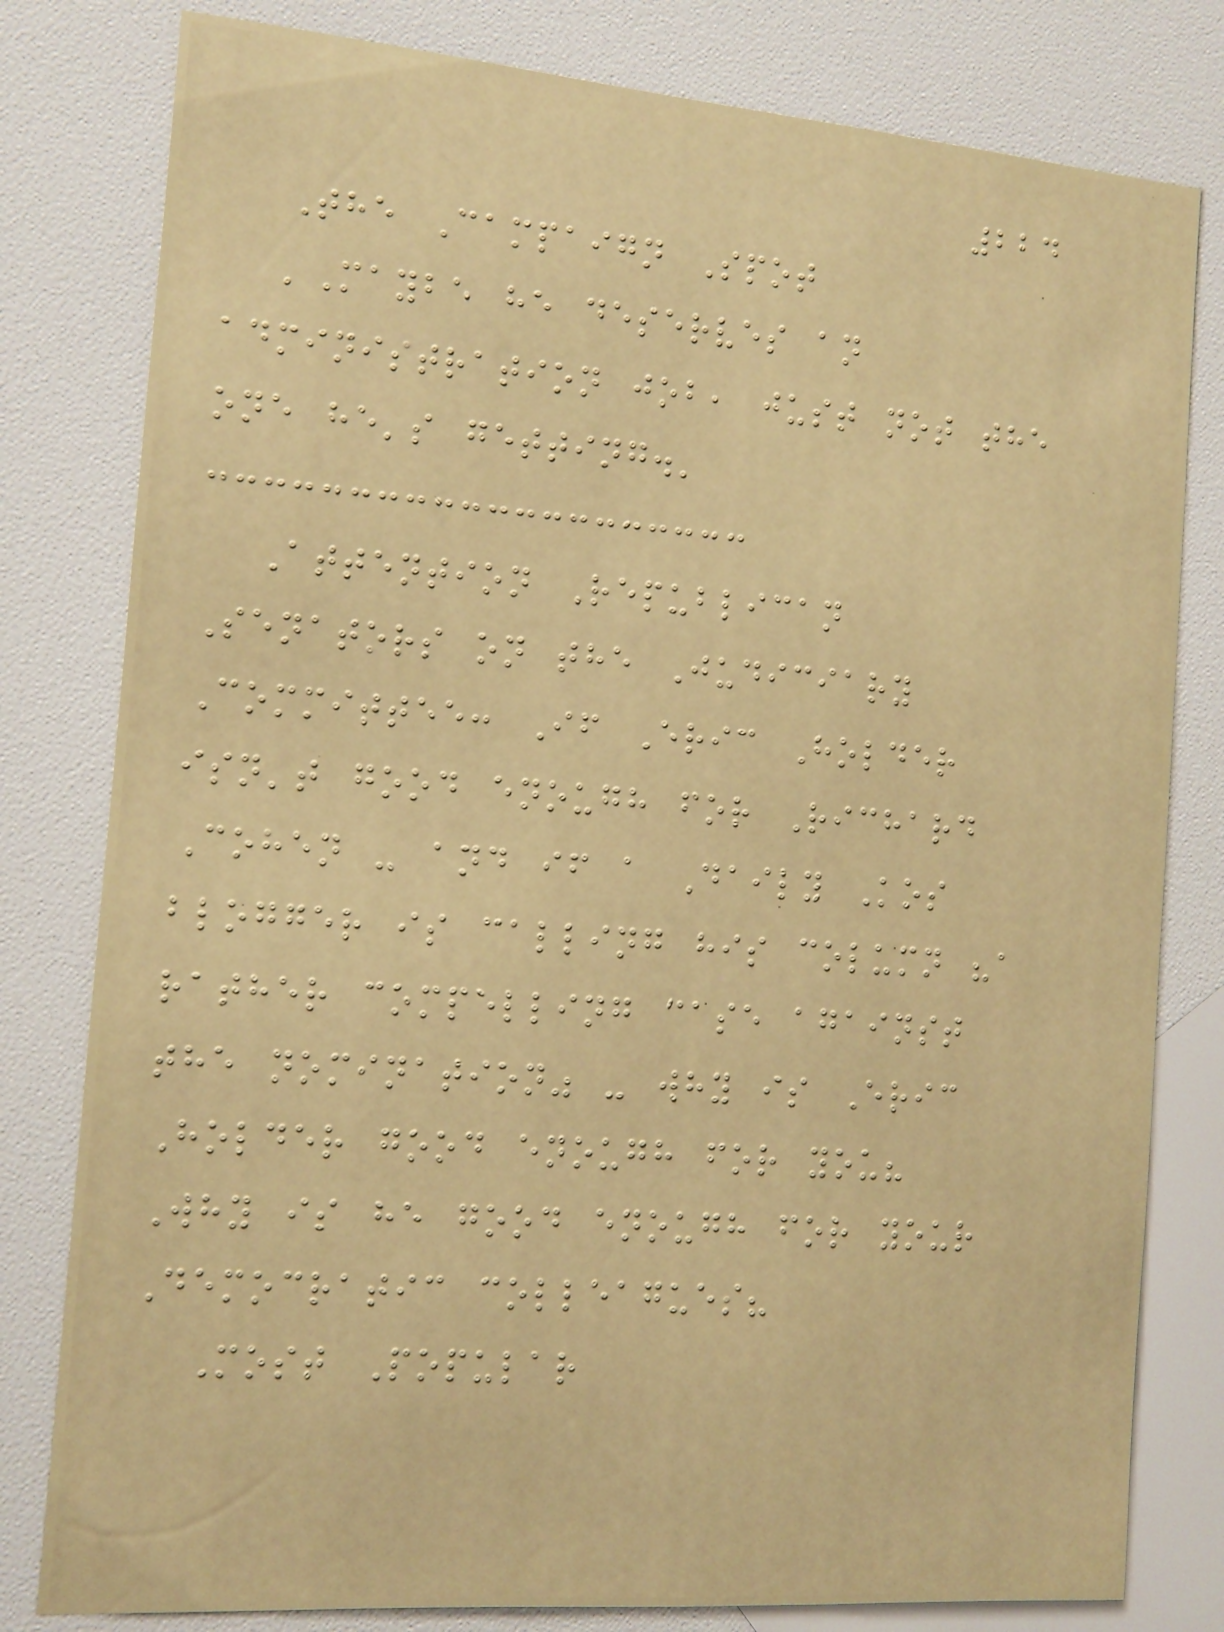224
The Campaign Spot
'Maybe he deserves an
administration job, just not the
one he's getting.'
Attention Republican
Senators on the Judiciary
Committee: If Eric Holder
isn't good enough for Richard
Cohen - and if a Daily Kos
blogger is calling his column "a
rather compelling case against
the nomination" - why is Eric
Holder good enough for you?
Why is he good enough for your
Democratic colleagues?
Most Popular
